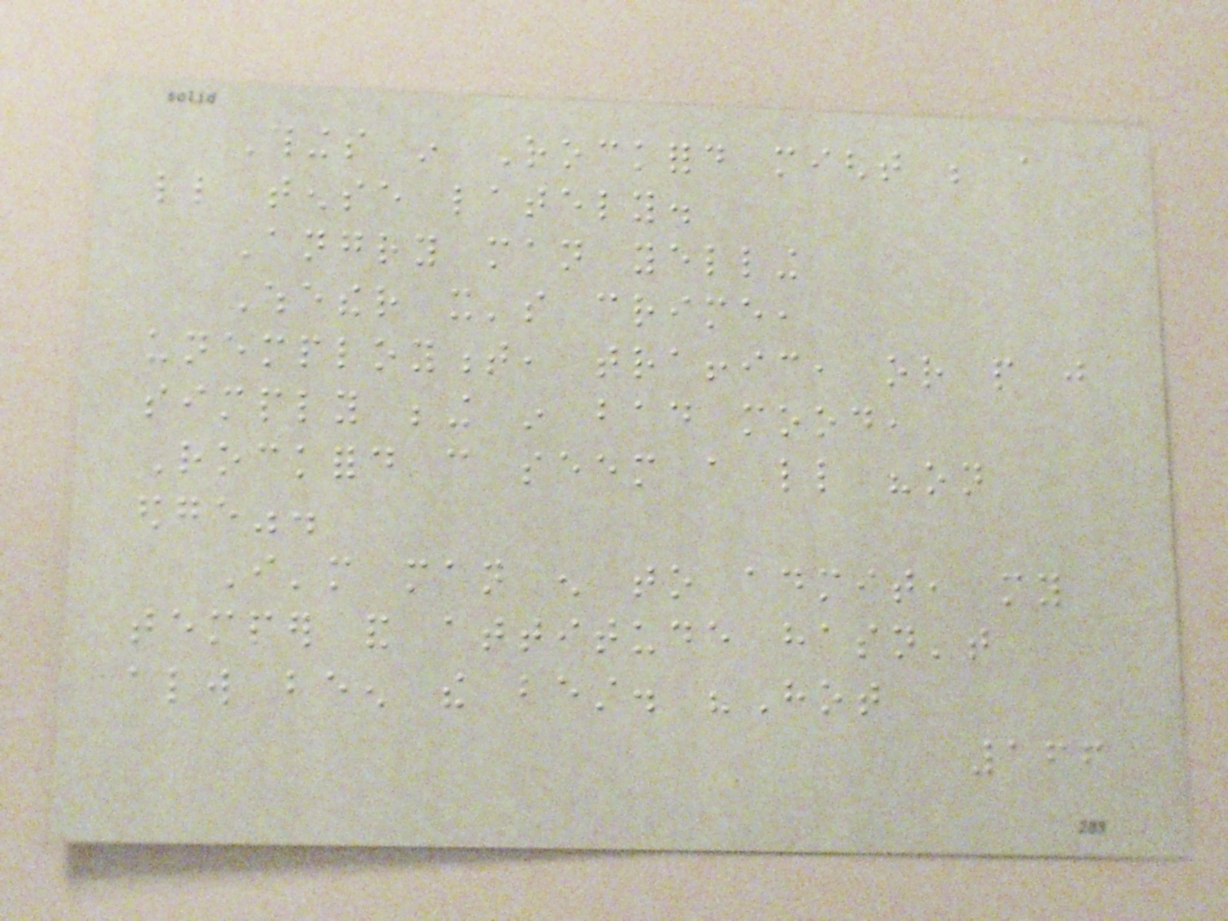Things in Rockford might be a
little tense lately.
Angry man yelling
Whether it's crime,
unemployment, traffic, or people just
simply being in bad mood,
Rockford can seem a little "on
edge".
I'm man enough to admit, my
temper and attitude hasn't
always been the best. "Hot
166
